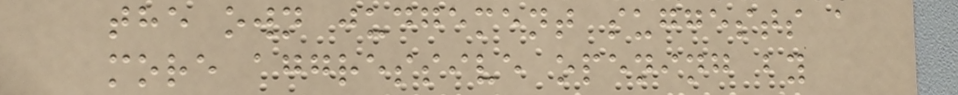the own judgement suggests a
more aggressive opening by
